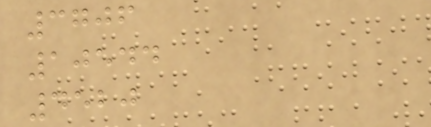3706
10544
4520
